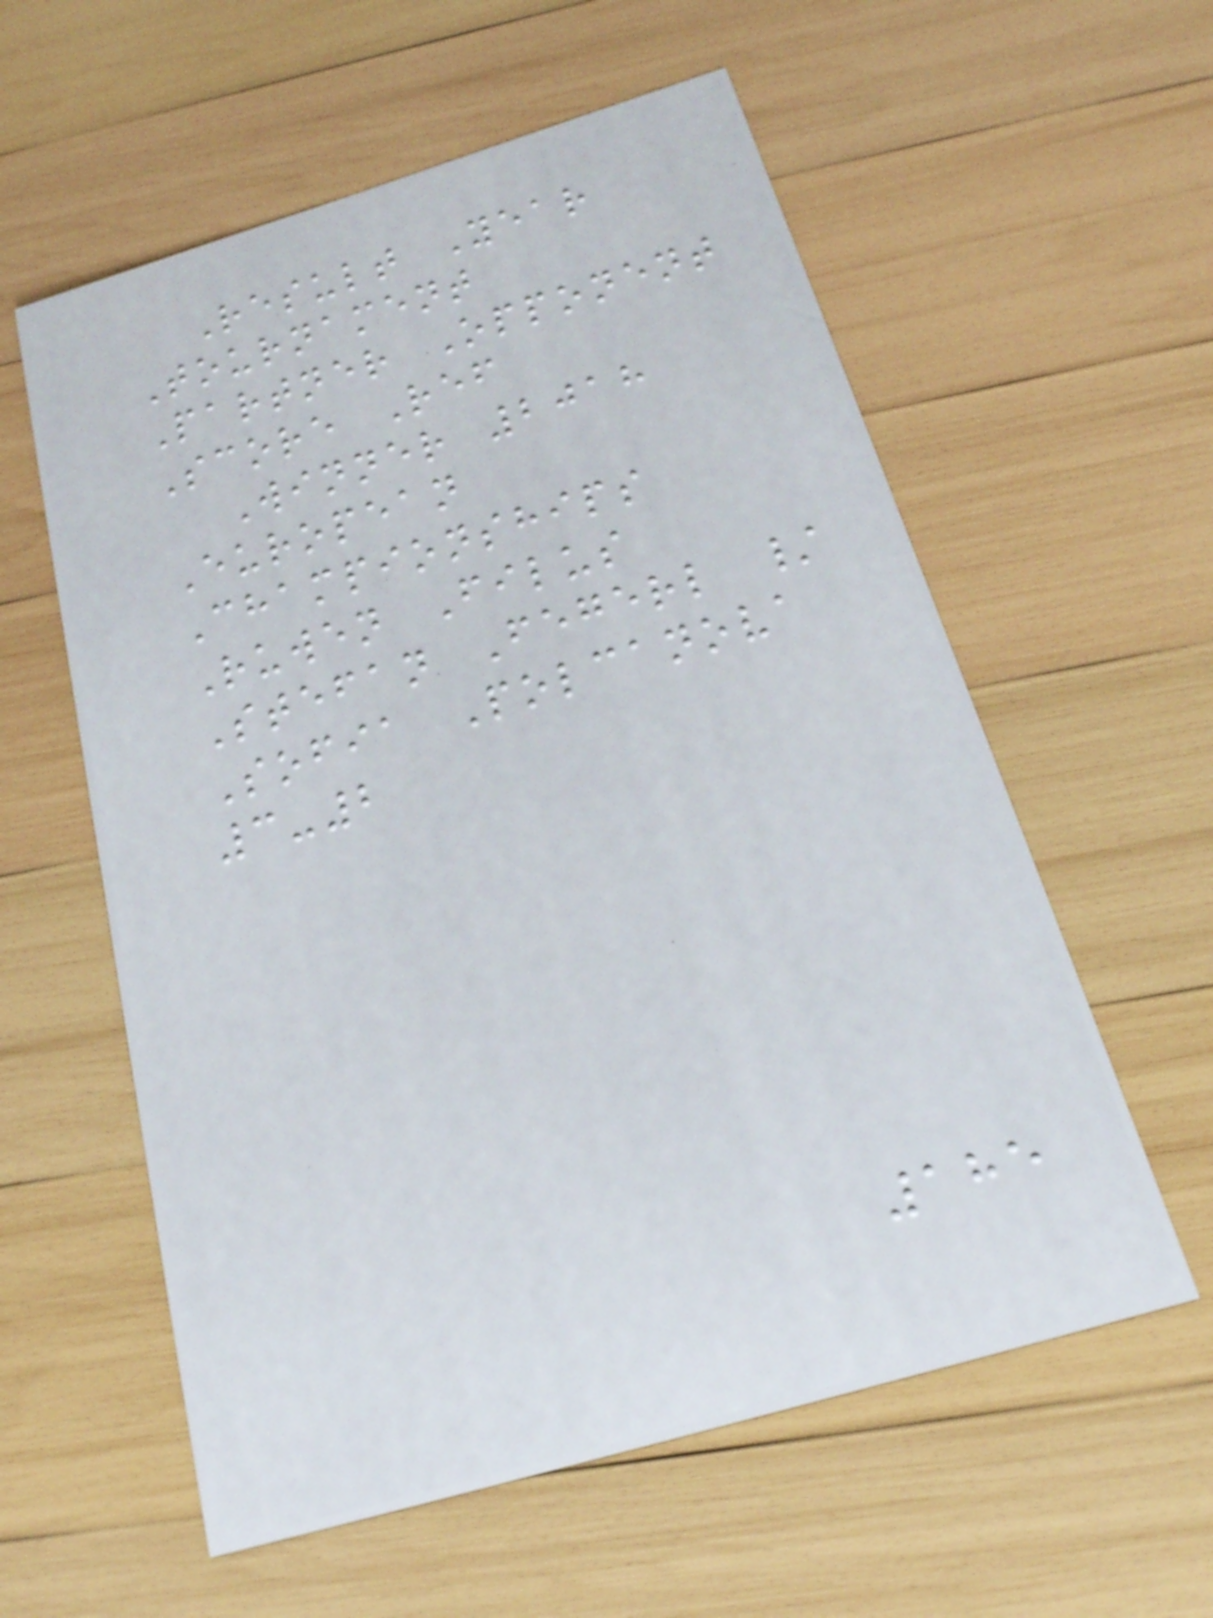Result Year
Tournament
Partner Opponent
Score Ref
Winner 2018
European
Championships
Ruwen Filus
Stefan Fegerl /
Sofia Polcanova
3-2
185
